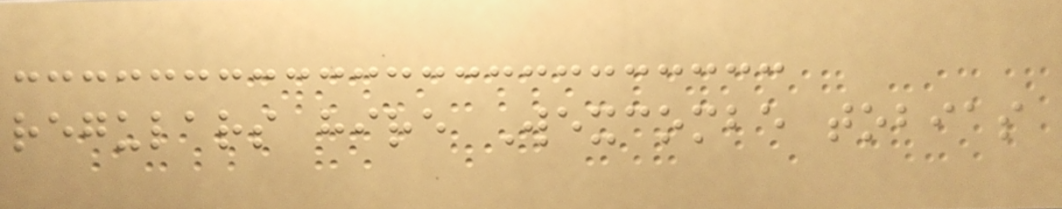regulars hire Wexcombe tobias
